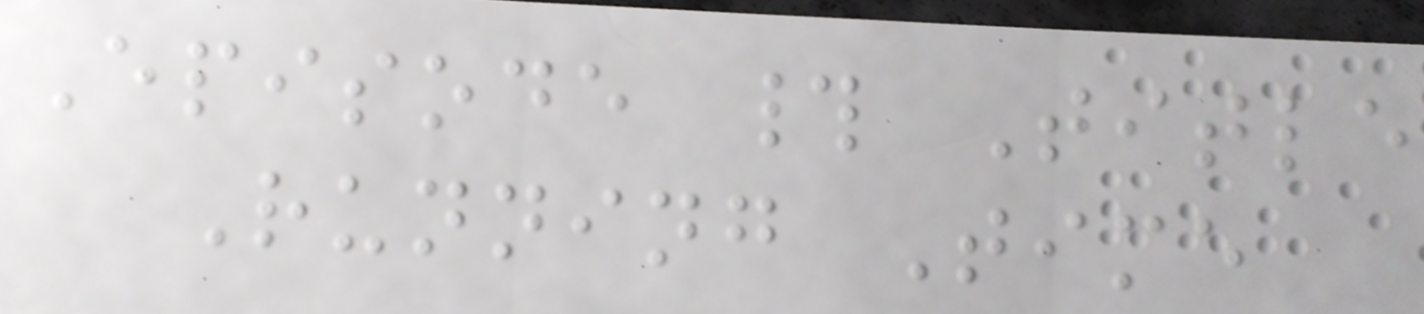Episode # Title
Running Time
